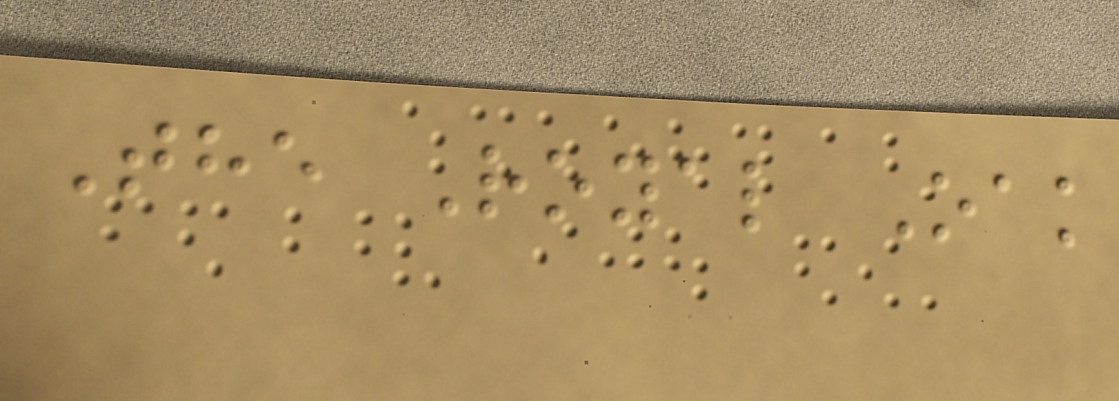The Royal Oak
